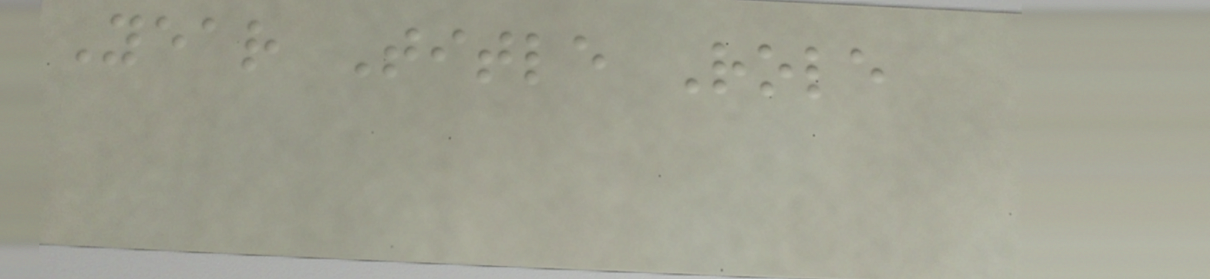Year Title Role
